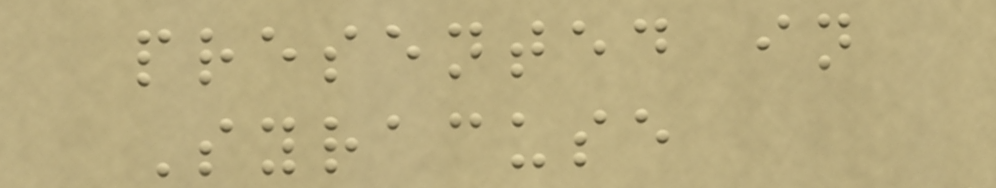presented in
Syracuse
